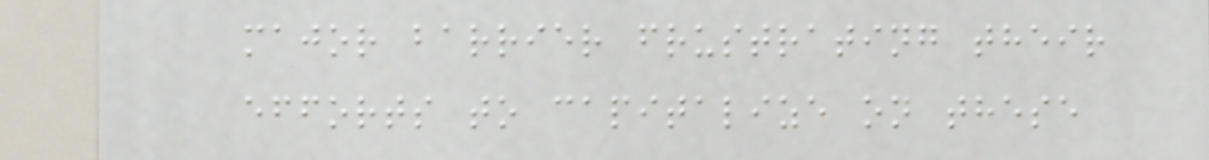major barrier frustrating their
efforts to capitalize on these
